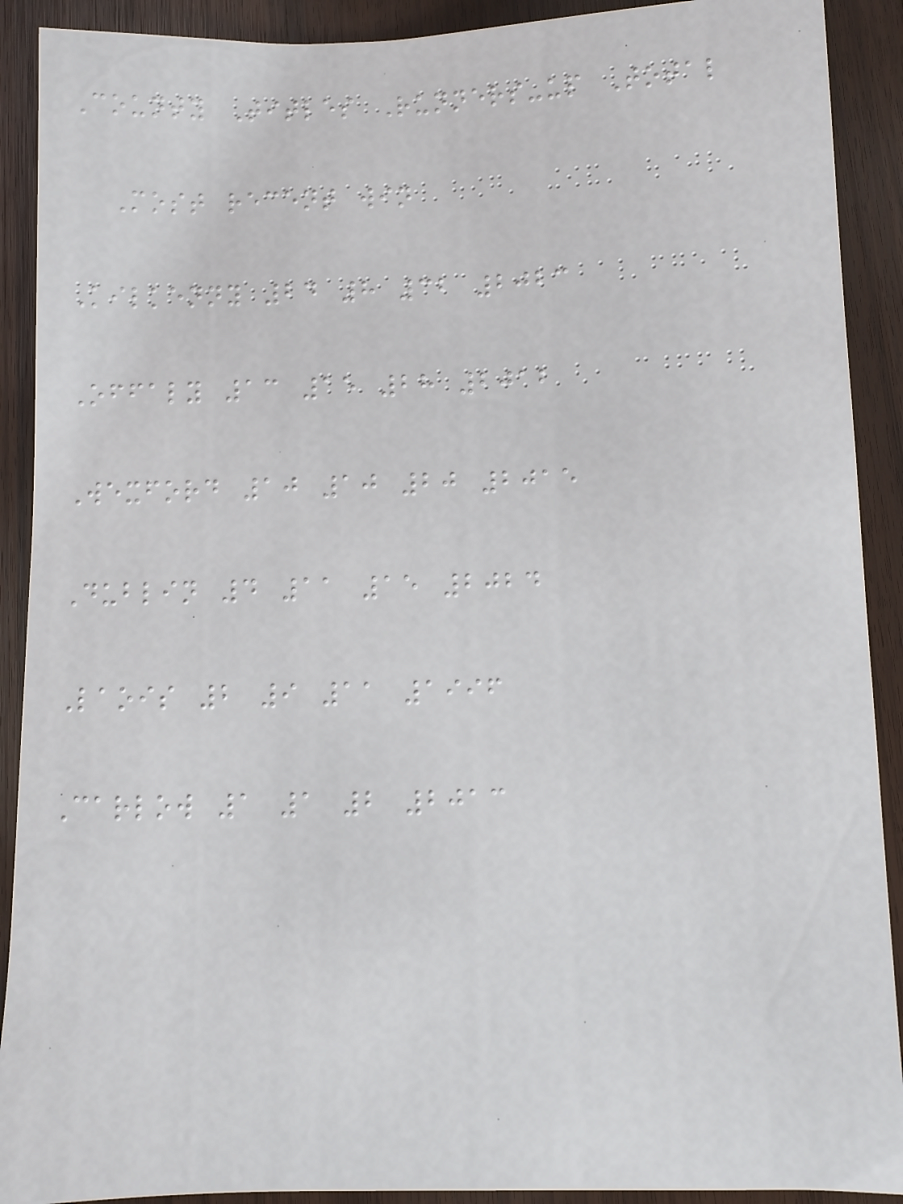County Titles Runners-up Total
Most recent win
Kilkenny 24 8 32 2023
Offaly 13 15 28 2012
Wexford 10 10 20 2015
Dublin 4 11 15 2024
Laois 2 9 11 1996
Carlow 1 1 2 2013
